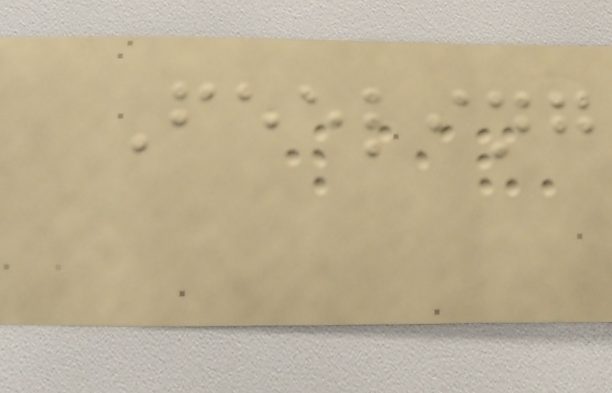Feeling
